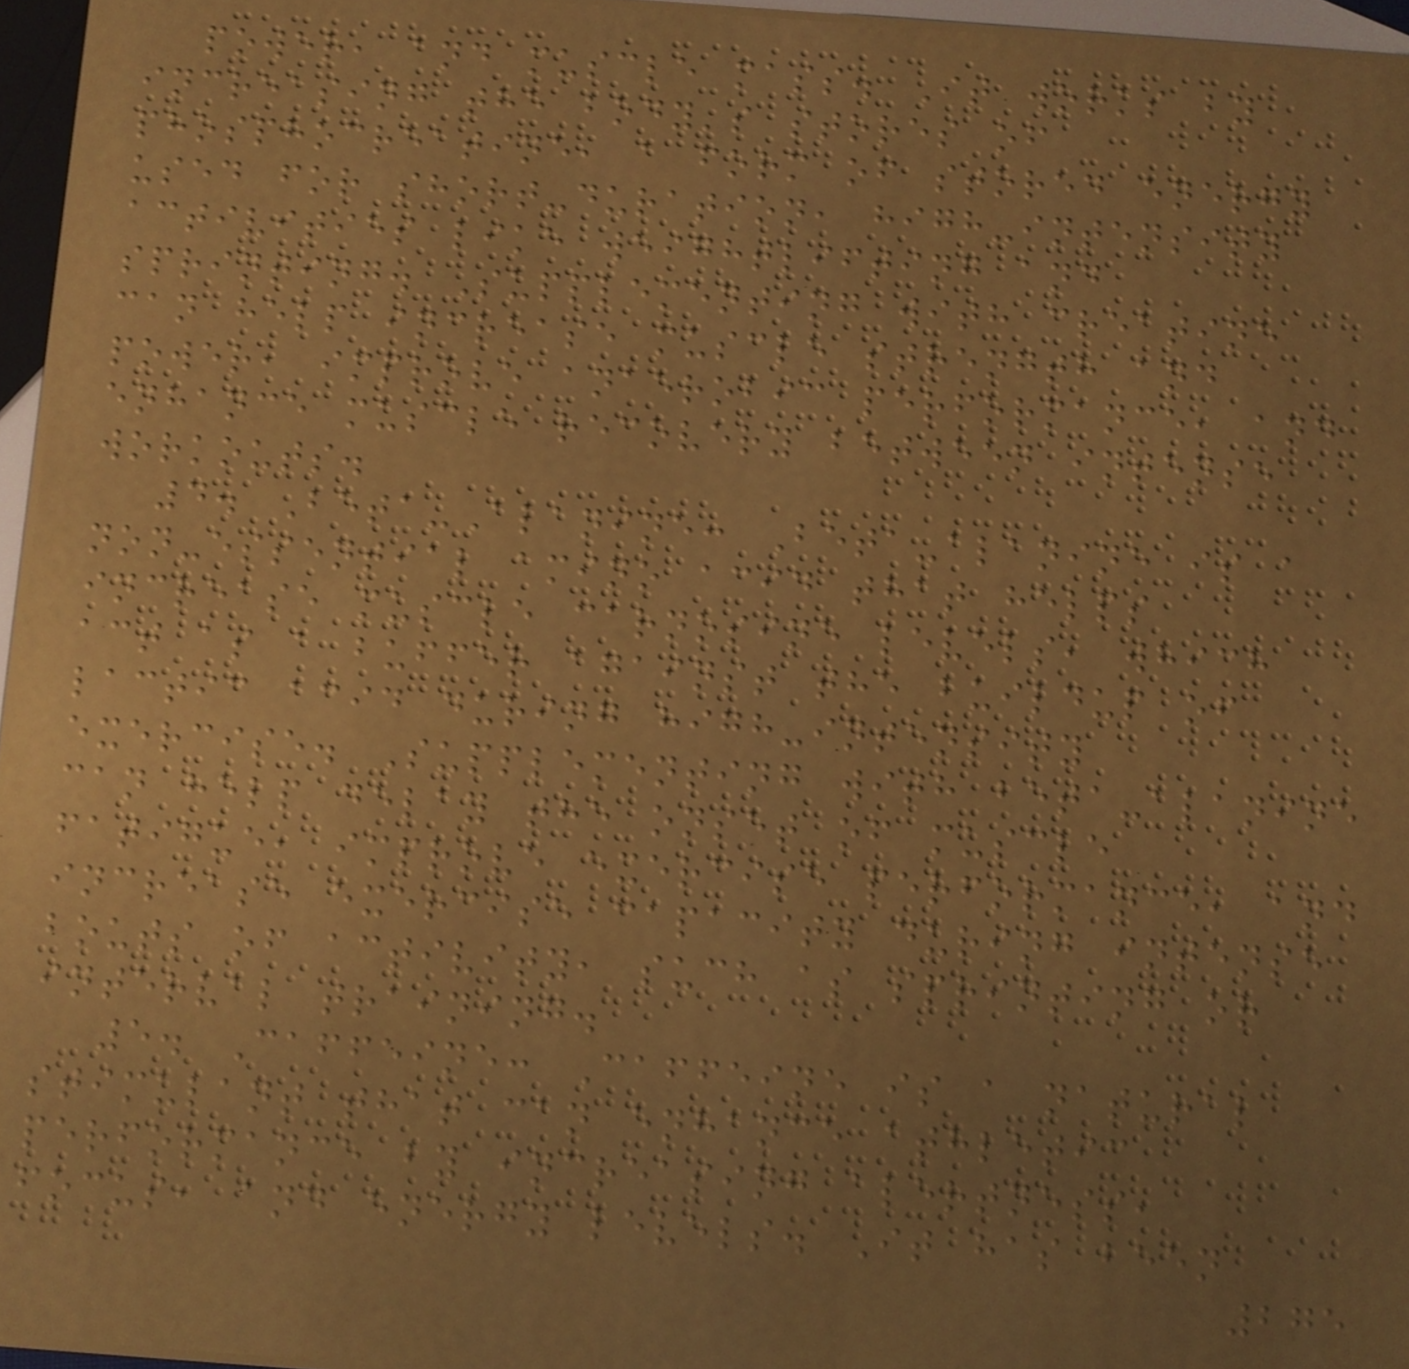power, and muscle mass. It works by
increasing the body's stores of
phosphocreatine, a form of stored energy
used for short-duration, high-intensity
activities like weightlifting and
sprinting. Supplementing with creatine
can help increase muscle strength and
power, improve anaerobic performance, and
enhance muscle recovery between intense
workouts.
4. Beta-Alanine: Beta-alanine is a
non-essential amino acid that helps
increase muscle carnosine levels, which
act as a buffer against the buildup of
lactic acid during high-intensity
exercise. Supplementing with beta-alanine
can help delay the onset of muscle
fatigue, improve exercise performance, and
increase exercise capacity during intense
bouts of activity, such as sprinting or
interval training.
5. Caffeine: Caffeine is a natural
stimulant that can enhance athletic
performance by increasing alertness,
focus, and energy levels. It has been
275
